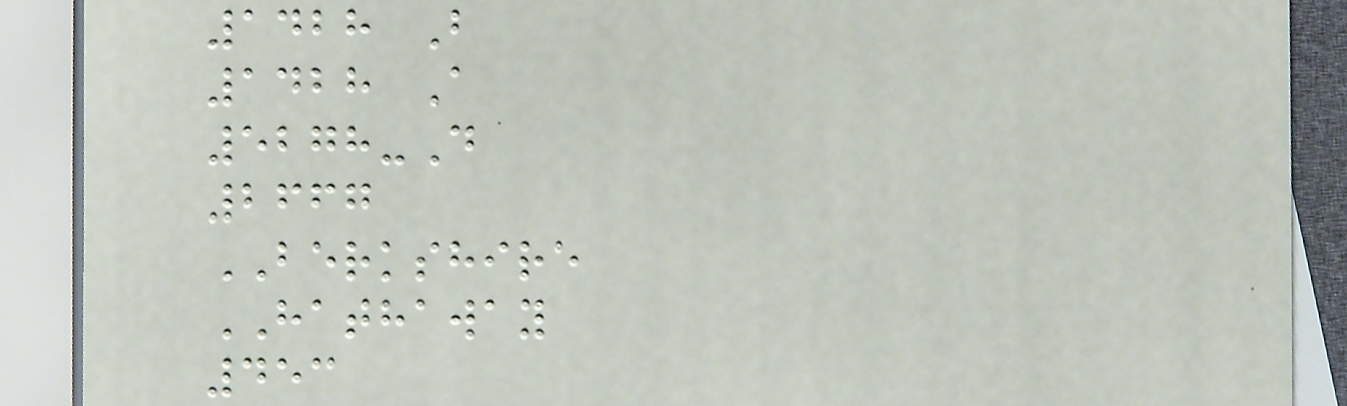1428 B
1428 A
5278-D
2667
BERKSHIRE
HATHAWAY
453
